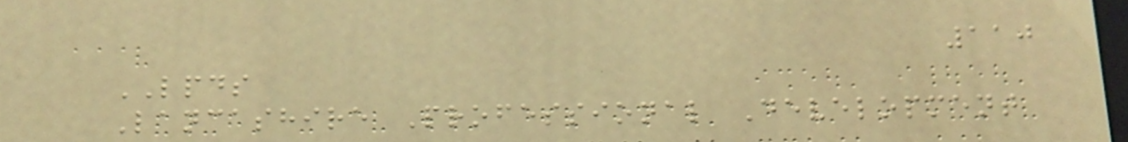110
LPDS
Lancashire Professional Development
